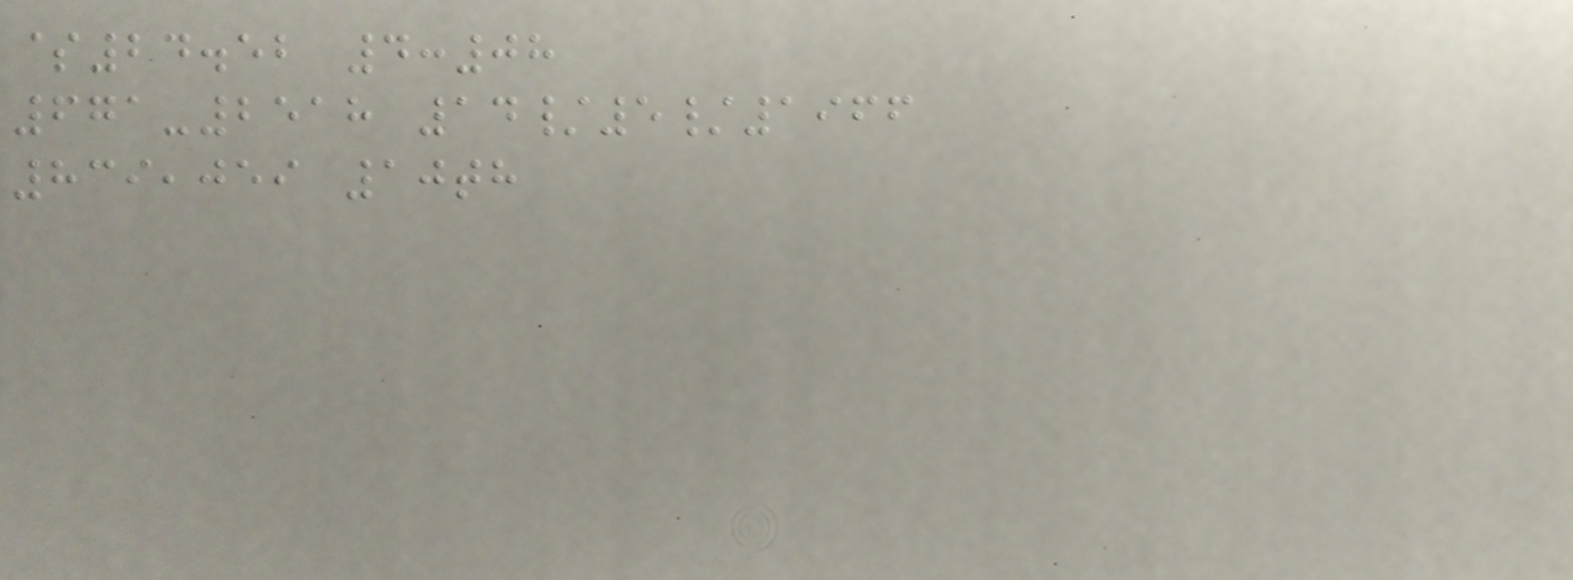$24.52 4:08
671-2518 14/5/1966
839,059 10th
